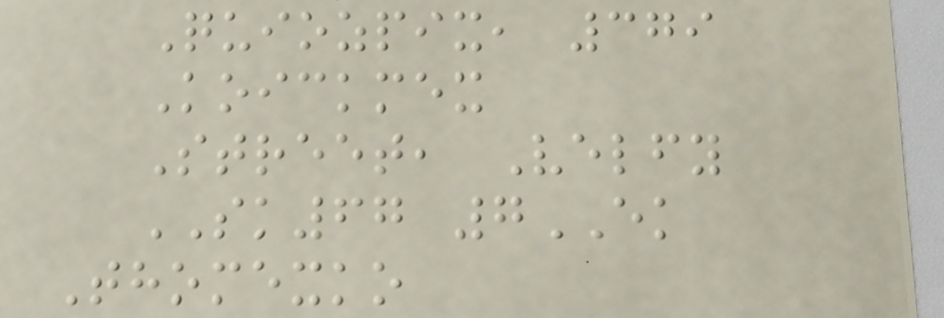Quiozpix, 379
Koickmex
Street, Velfy
SK67 7EK
Thomexko
